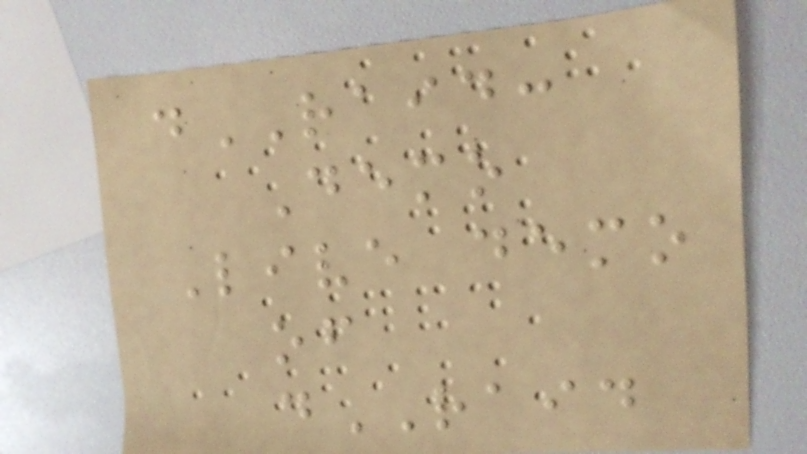dRAID:
Demo
Live demo
of
dRAID
